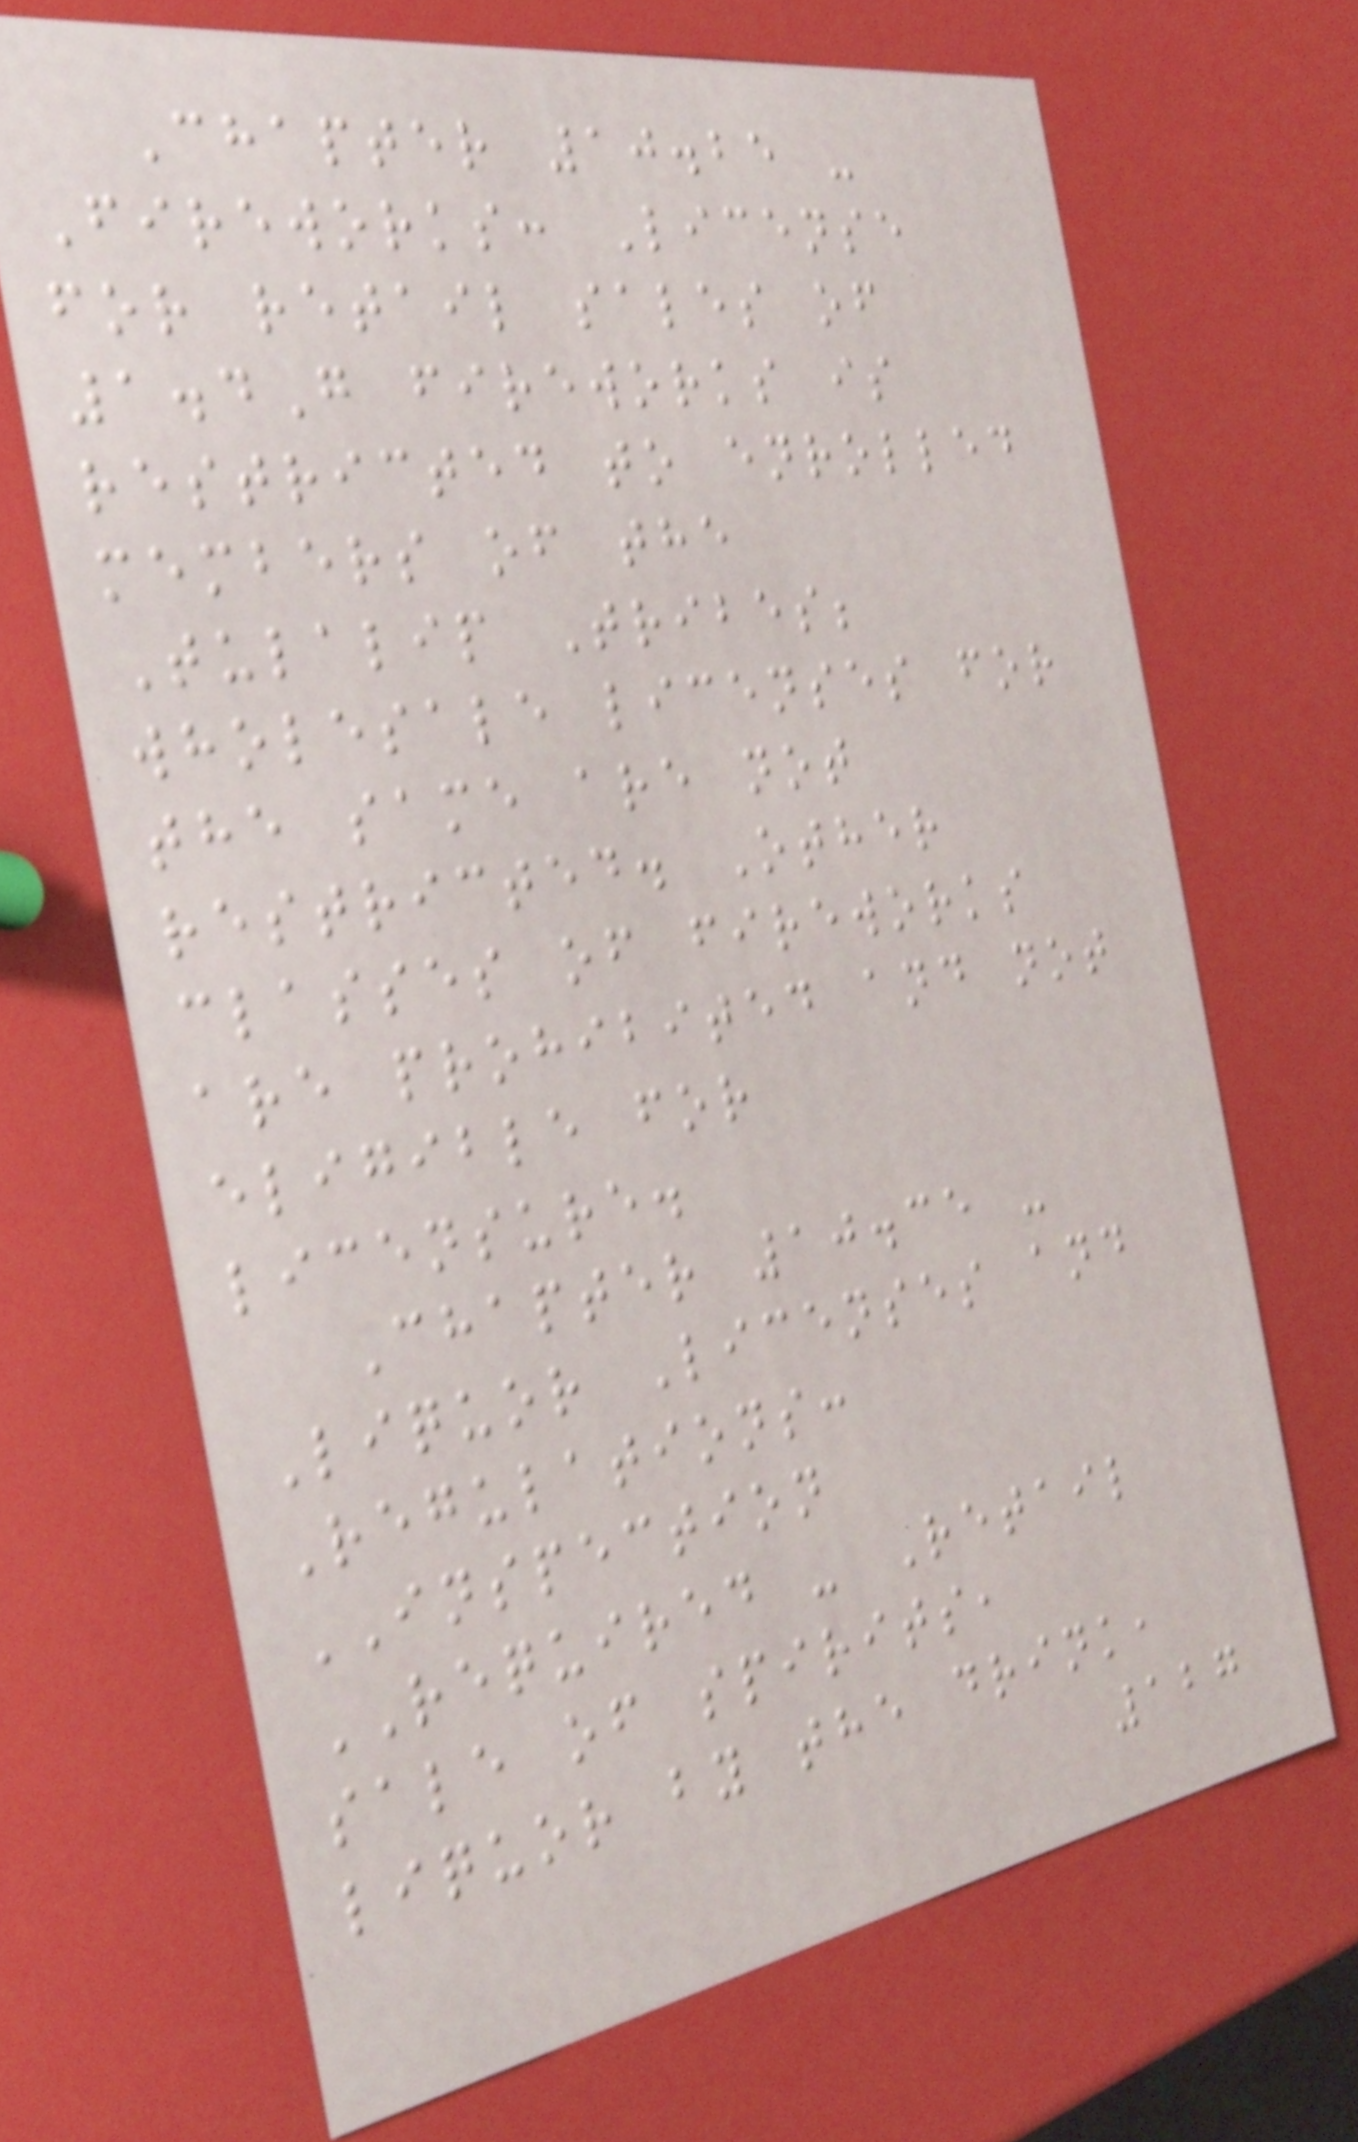Chapter 10.25 -
Fireworks: License
for retail sales of
1.4G fireworks is
restricted to enrolled
members of the
Tulalip Tribes;
wholesale licenses for
the same are not
restricted. Other
classes of fireworks
are prohibited and not
eligible for
licensure.
Chapter 10.35 -
Liquor Licenses and
Regulations:
INSPECTION
REQUIRED - Retail
sale of spirits,
liquor by the drink,
127
